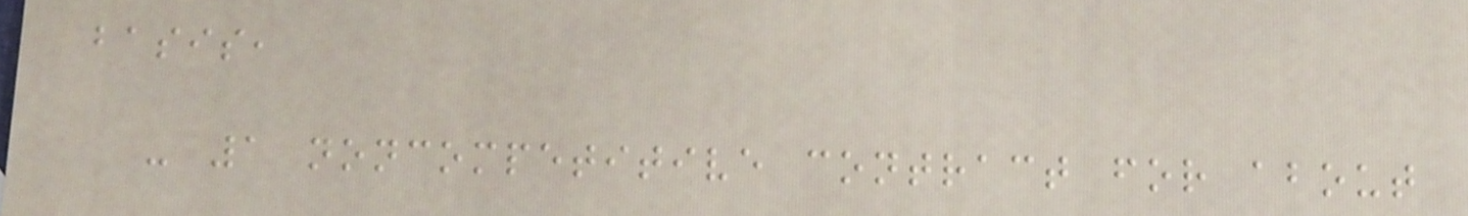basis,
- 1 noncompetitive contract for about
